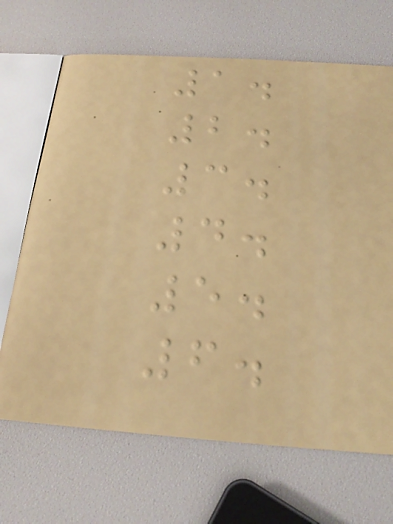1.
2.
3.
4.
5.
6.
